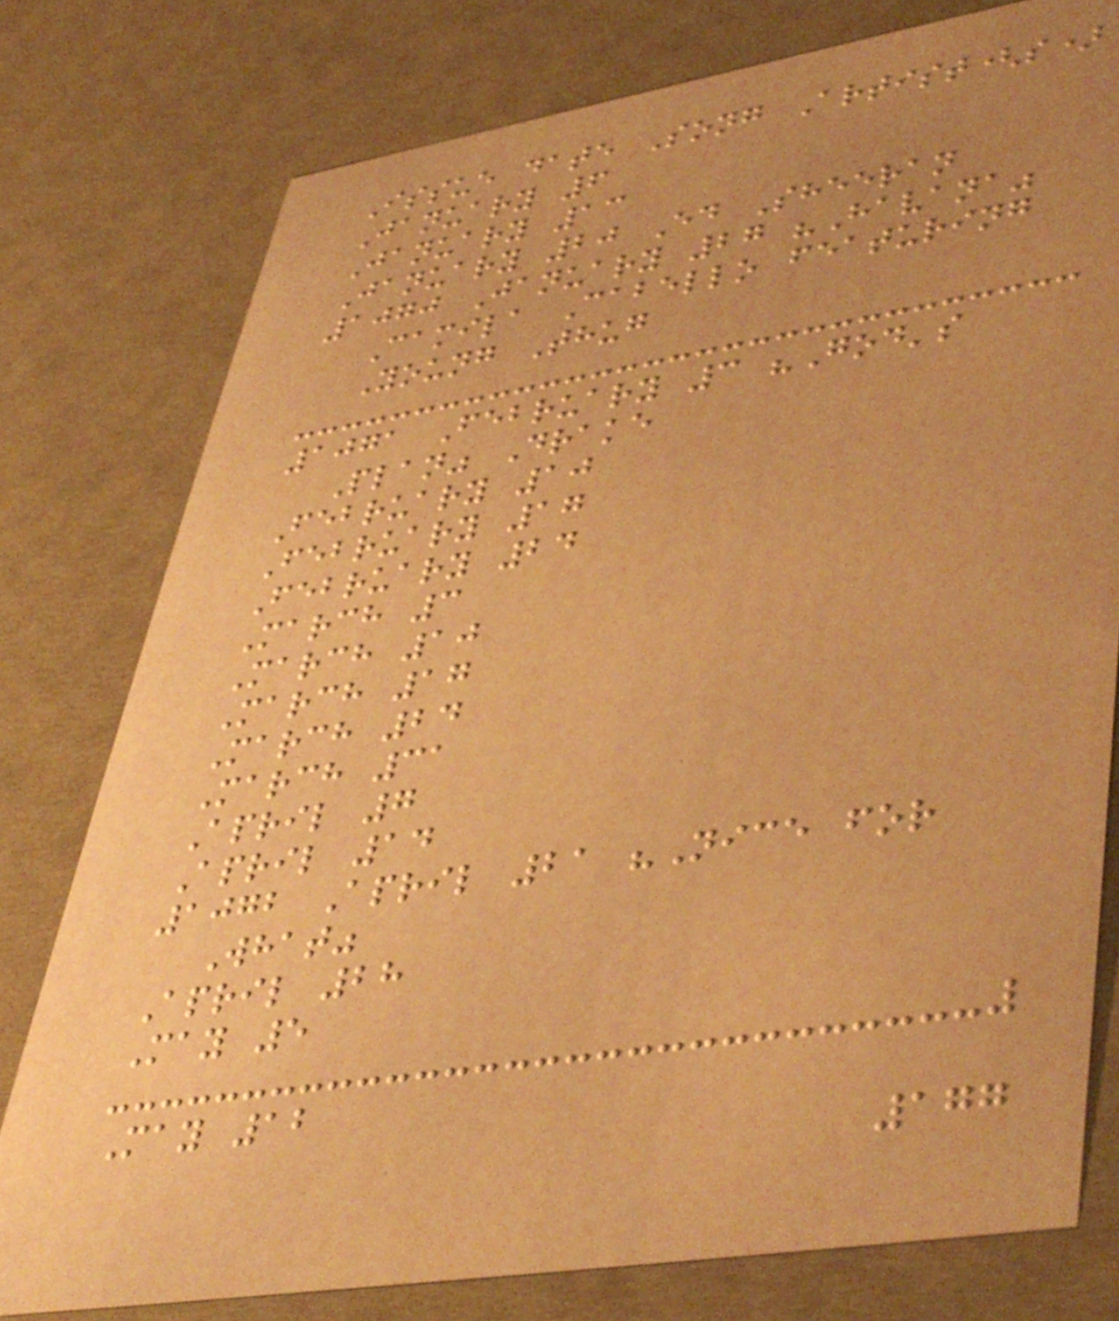Issue date Song Artist(s)
January 6
January 13
January 20 Ed Sheeran
1070 January 27 "Havana"
Camila Cabello featuring
Young Thug
1071 February 3 "God's
Plan" Drake
February 10
February 17
February 24
March 3
March 10
March 17
March 24
March 31
April 7
April 14
1072 April 21 "Nice for
What"
April 28
May 5
May 12
177
